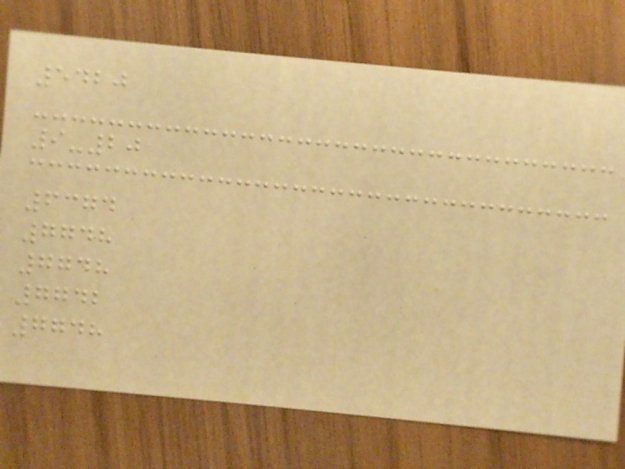5420
9-20
6374
7748
7748
7742
7748
